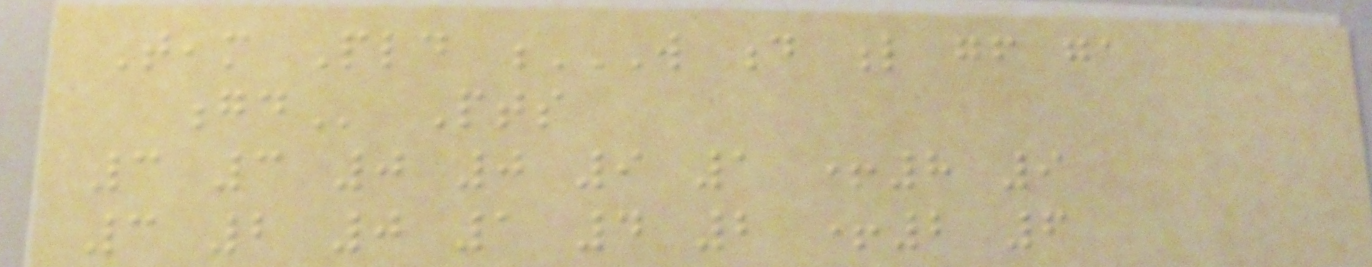Team Pld W D L GF GA
GD Pts
3 3 0 0 9 1 +8 9
3 2 0 1 4 2 +2 6
